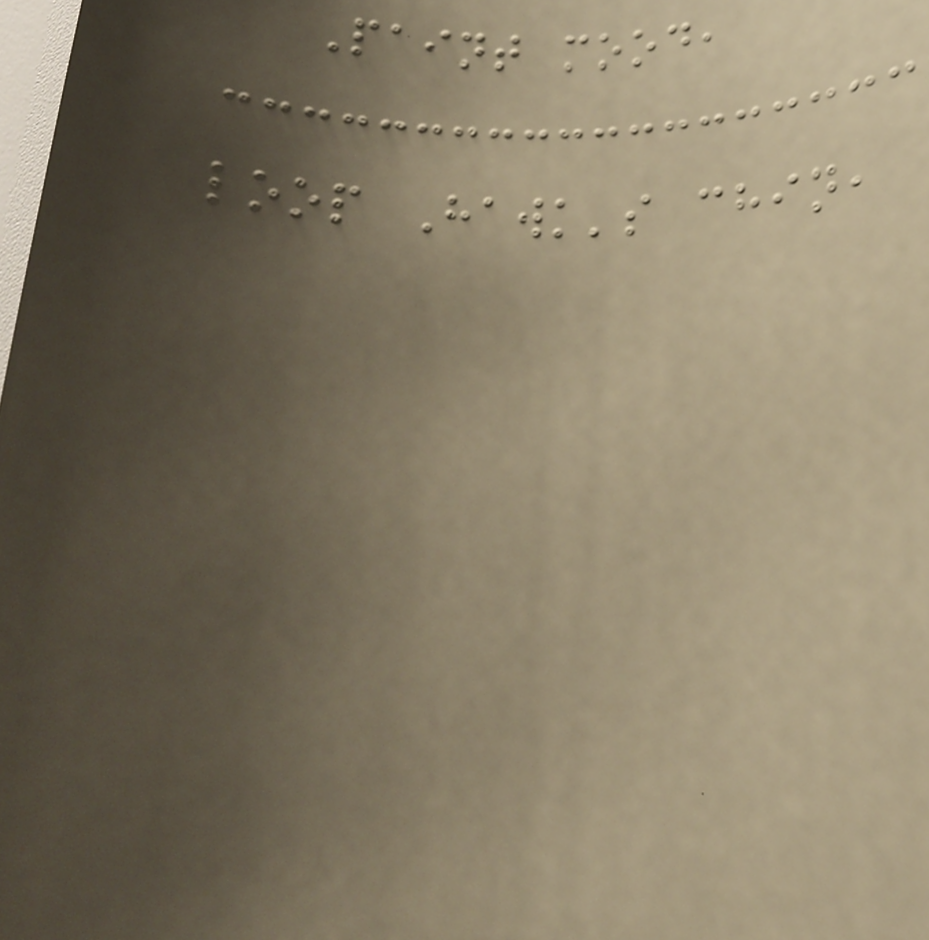Paint mood,
loop Hawk's chin,
